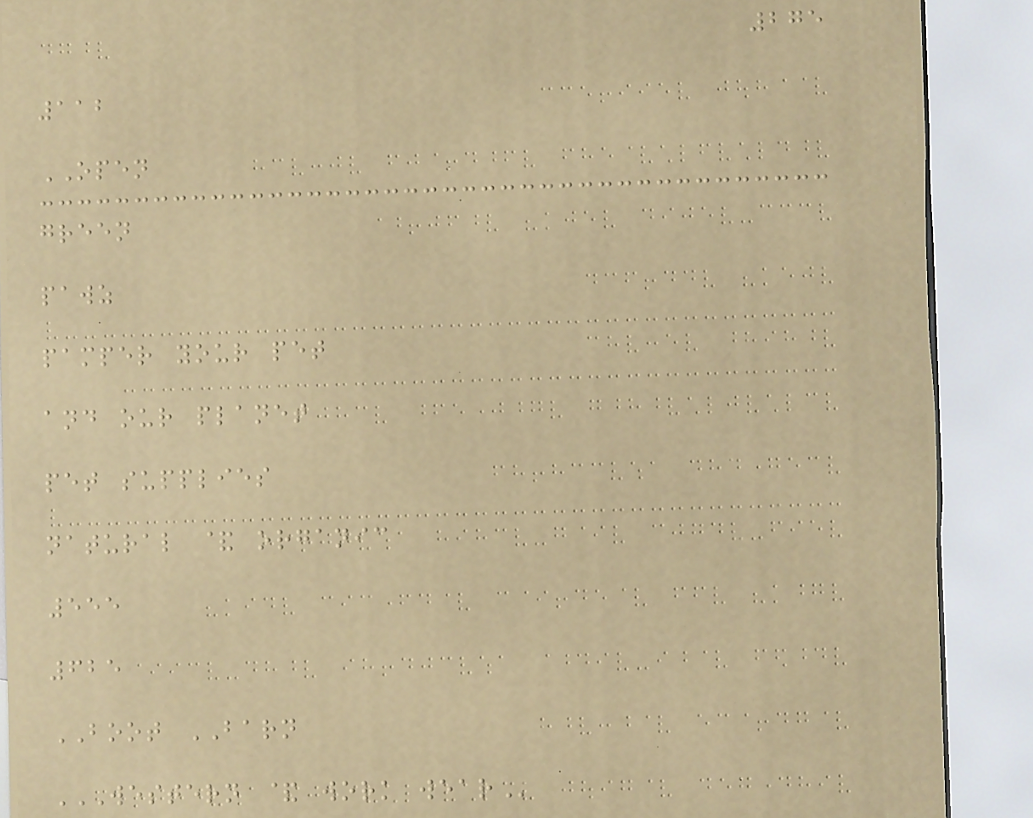275
112
OPEN
green
pawz
pamper your pet
and our planet
pet supplies
natural & organic
555
625
BOOT BARN
WESTERN & WORK WEAR
